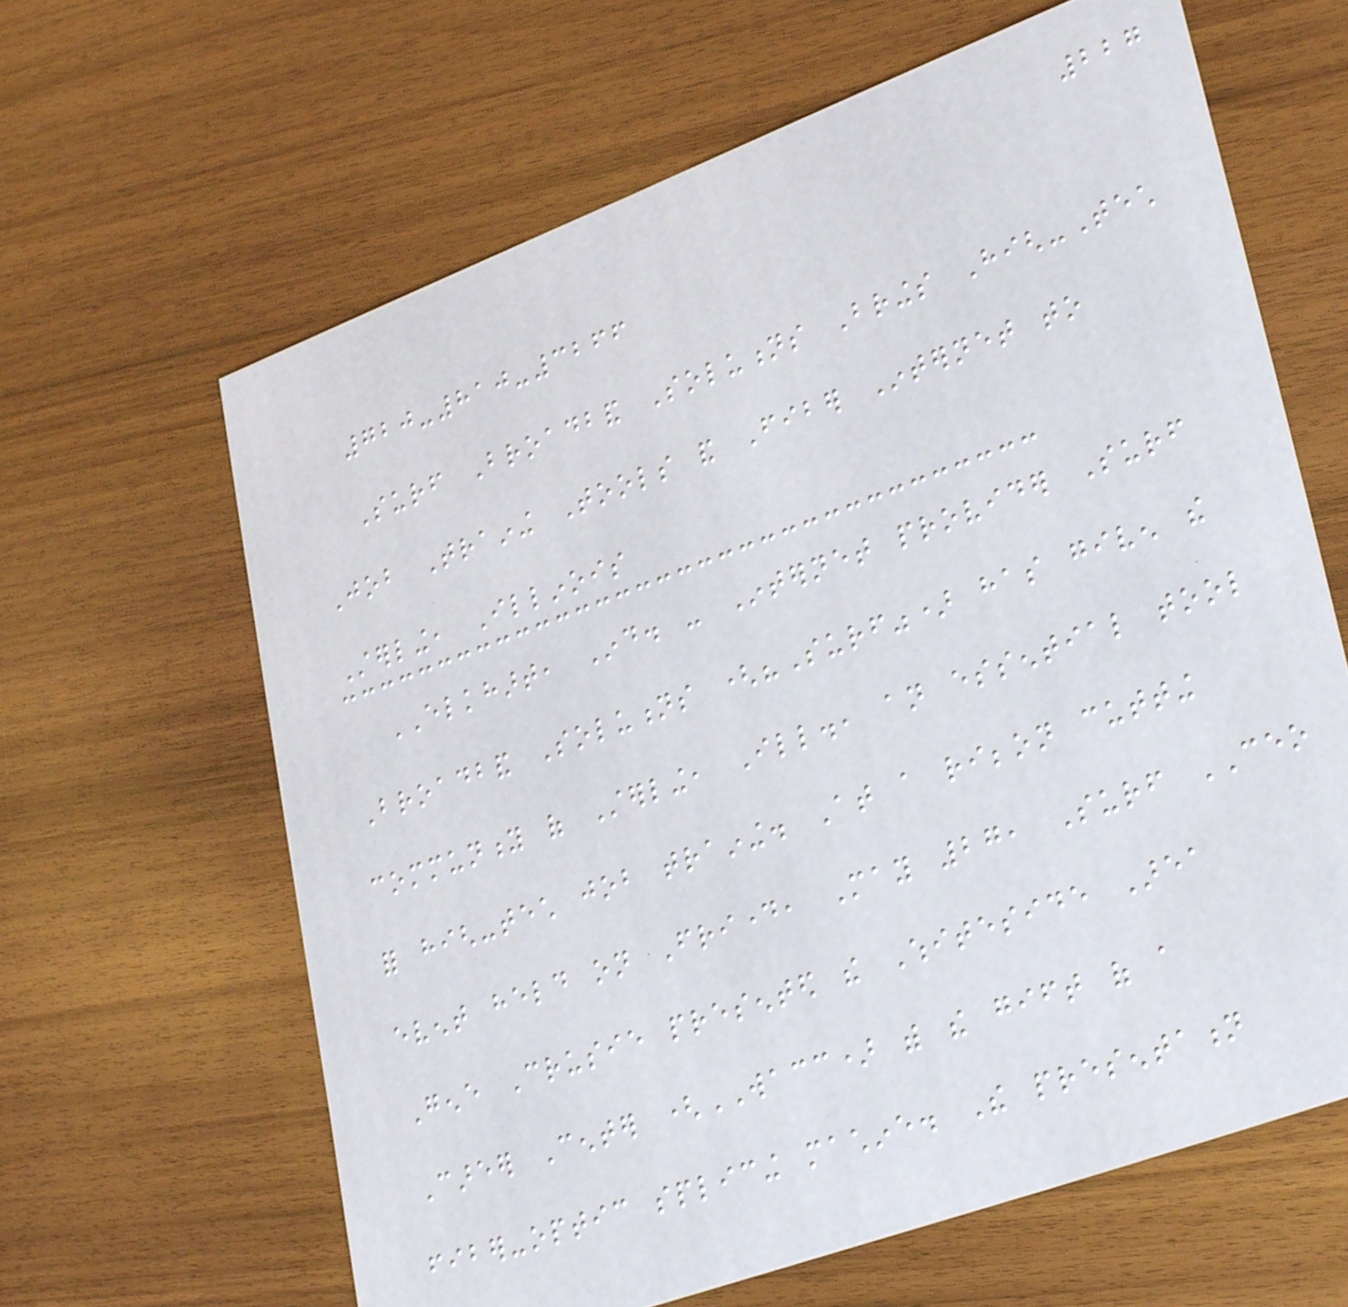227
720-810-3266
Surf Broadband Solutions Brings High-Tech
Job Training Tools and Fiber Internet to
Sterling, Illinois
ELKHART, Ind. - Internet provider Surf
Broadband Solutions ("Surf") has given the
community of Sterling, Ill., an essential tool
for high-tech job training. At a ribbon cutting
event held on Friday, May 27, Surf CEO
Gene Crusie presented the Whiteside Area
Career Center (WACC) with the gift of a
fiber-optic splicing machine. The presentation
